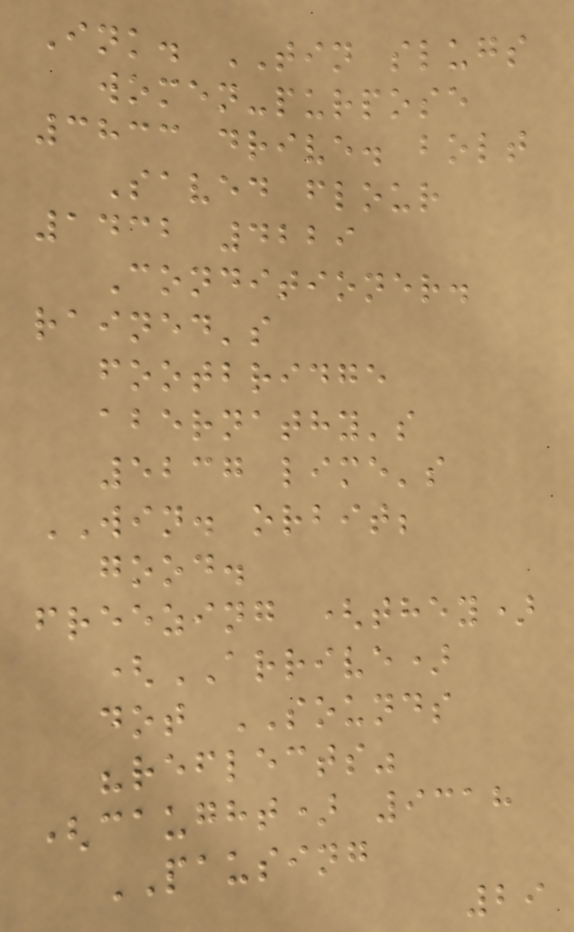Ink. TIN slugs
women-purpose
3833 drive. bolt
Saved flour
1432 4229
Conditioner.
rained's
footbridge
abernathy's
5237 lime's
WIN. orbit;
good.
freezing (they)
(ARRIVE)
dot SOUNDS
"reflects"
(caught) 9318
PAUSING
29
